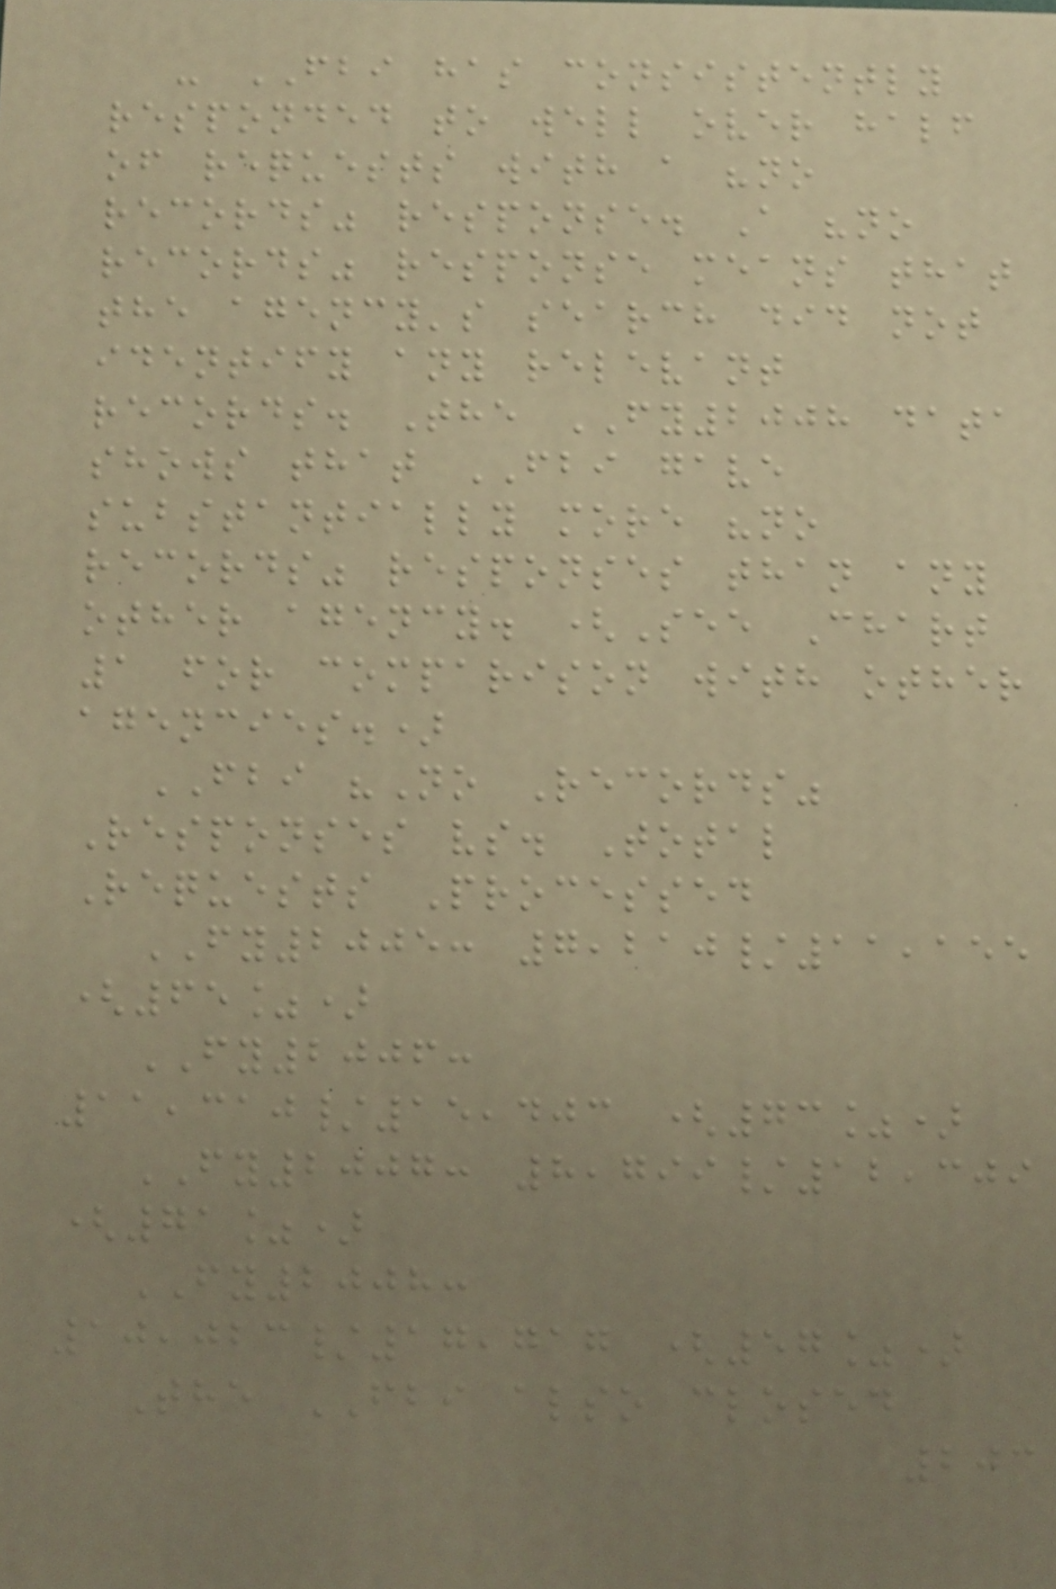- FBI has consistently
responded to well over half
of requests with a "no
records" response. A "no
records" response means that
the agency's search did not
identify any relevant
records. The FY2008 data
shows that FBI gave
substantially more "no
records" responses than any
other agency. (See Chart
1 for comparison with other
agencies.)
FBI "No Records"
Responses vs. Total
Requests Processed
FY2005: 7,210/11,155
(65%)
FY2006:
11,310/15,403 (73%)
FY2007: 8,799/12,309
(71%)
FY2008:
10,023/17,717 (57%)
The FBI also closed
203
